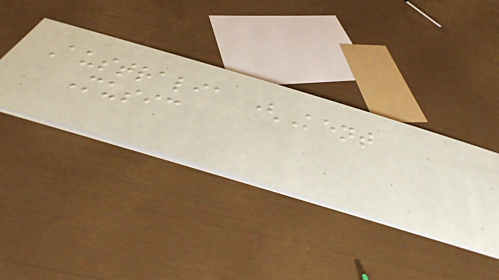Australia (Kent
Music
